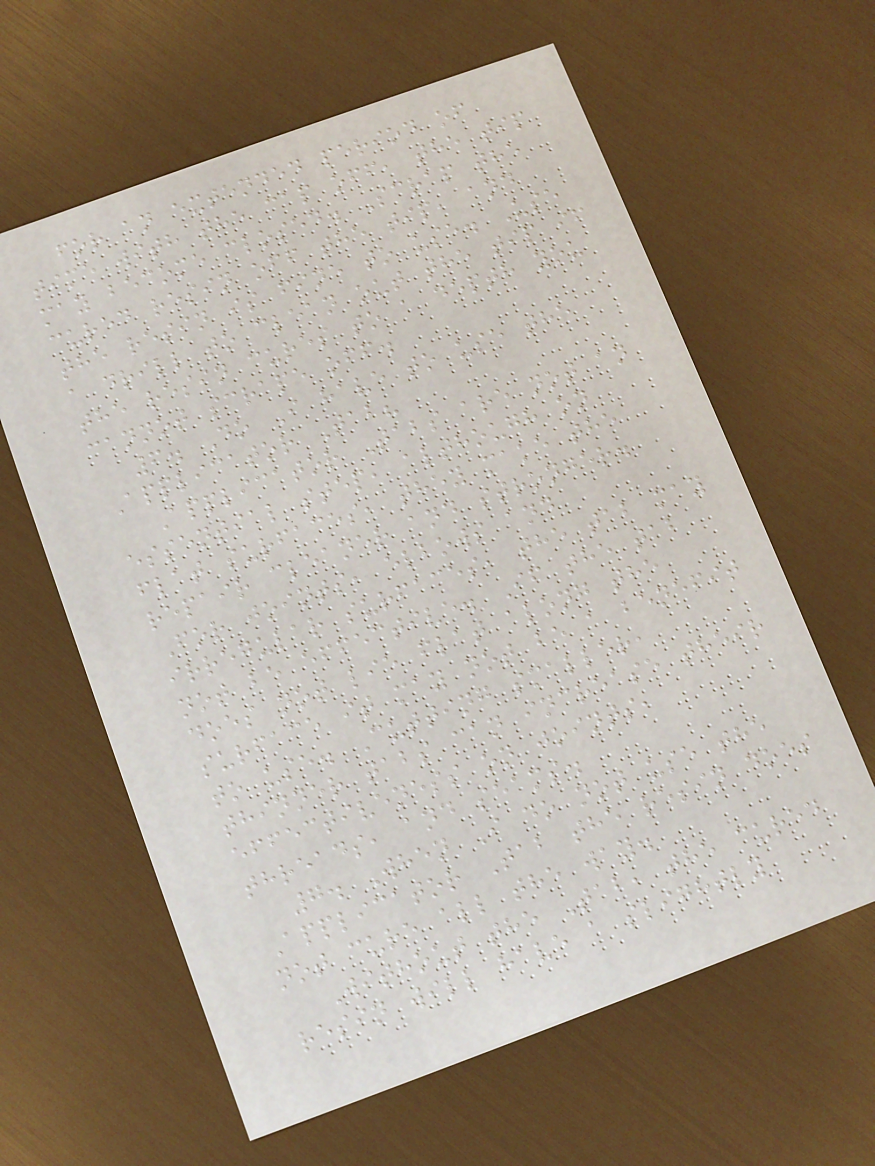for an extended period of
time with the cap off, the tip
may become closed. Scrap the
cured resin off the tip, and
the resin is fine to use. Use
a drill to clean out the tip if
the resin cures to a depth you
cannot scrape off.
6. Do I have to use the
Applicator Tab?
Applicator Tabs are not an
essential step, although on
flat surfaces, they make the
repair cleaner and stronger.
For joints, elbows and
irregular surfaces, the tab may
not be effective. If the tab
does not lie flat along the
surface it may not be a benefit
to use. Cutting smaller,
thinner tabs can increase their
effectiveness on joints,
threads, and seams.
7. When I do not use the
Applicator Tab the resin does
not cure all the way.
Without the Tab, the cured
resin will have a slightly
